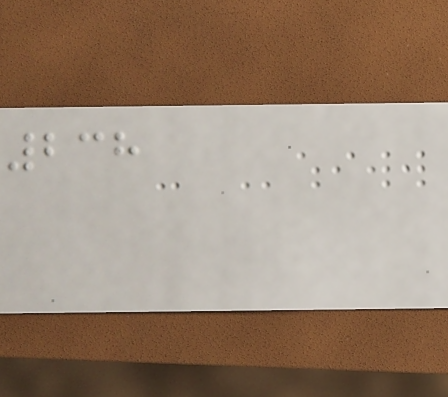238
